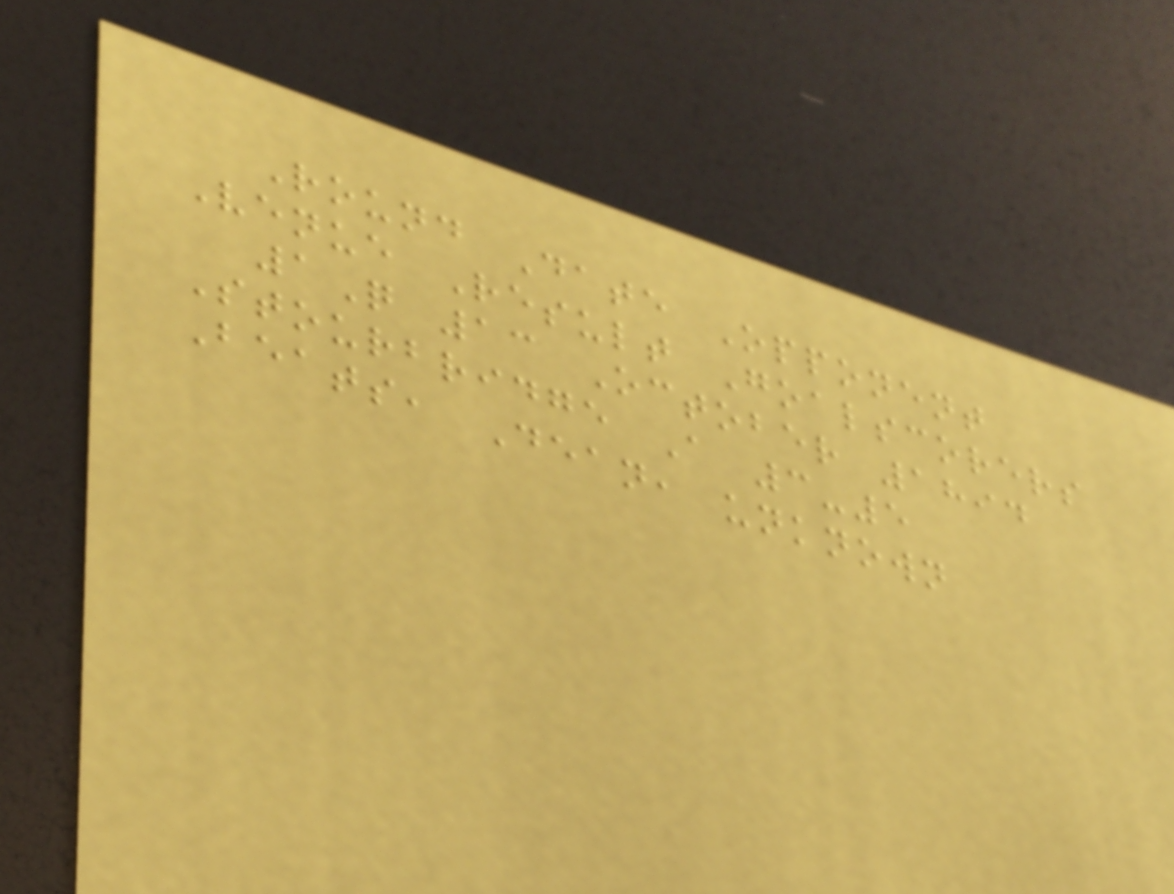Round Date Opponent
Venue Result Goalscorers
1Q 13 October 1894
Stourbridge A 3-5
Beats, Dean, unknown
